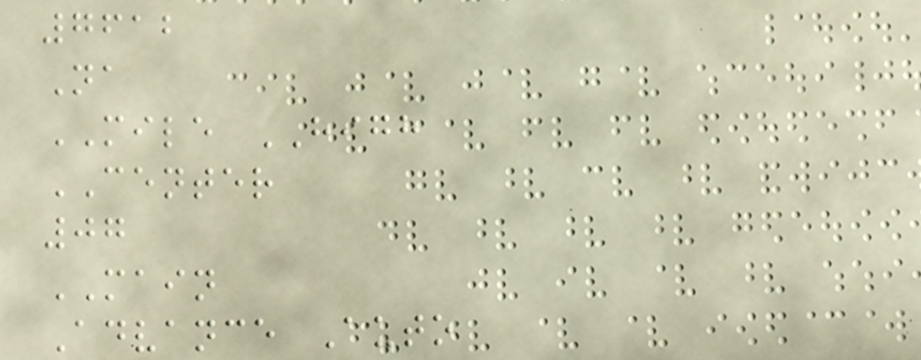7612
Na
MILE HIGH
CENTER
07
MAIN
Advance Auto
